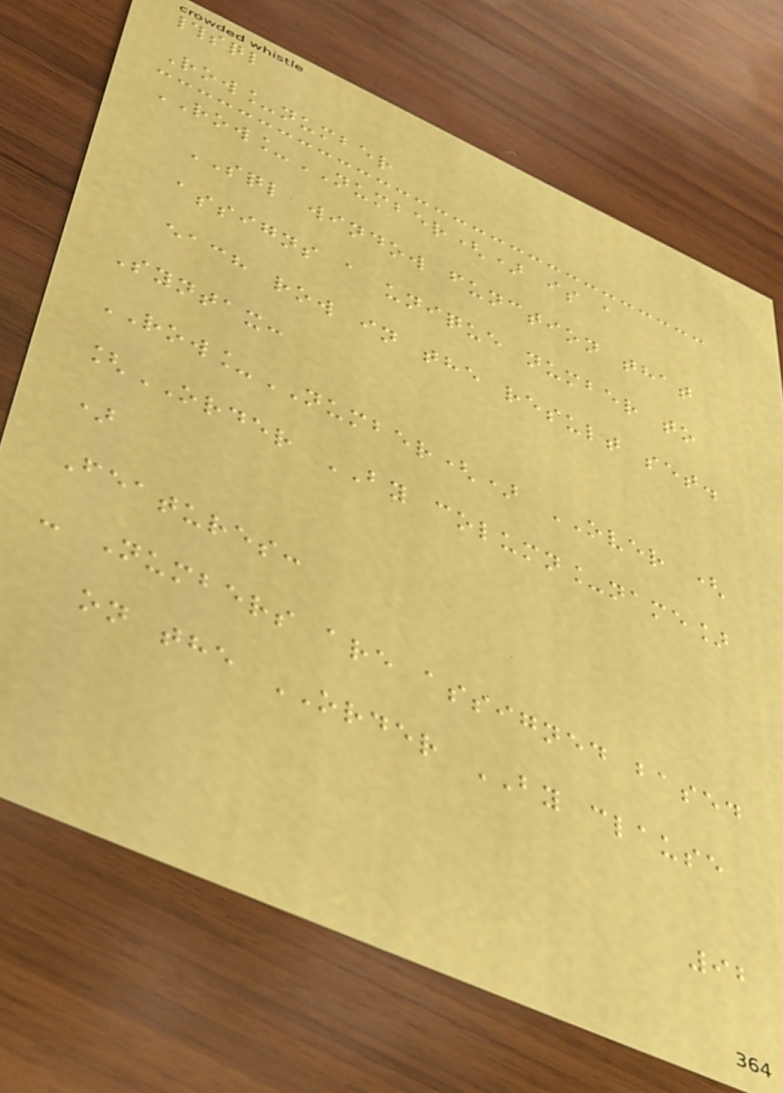#sql
Row_number
ROW_NUMBER() is a
SQL window function that
assigns a unique number to
each row in the result set.
Syntax:
ROW_NUMBER() OVER (
[ORDER BY column_name]
)
Features:
- Numbers are assigned based
on the ORDER BY clause
92
